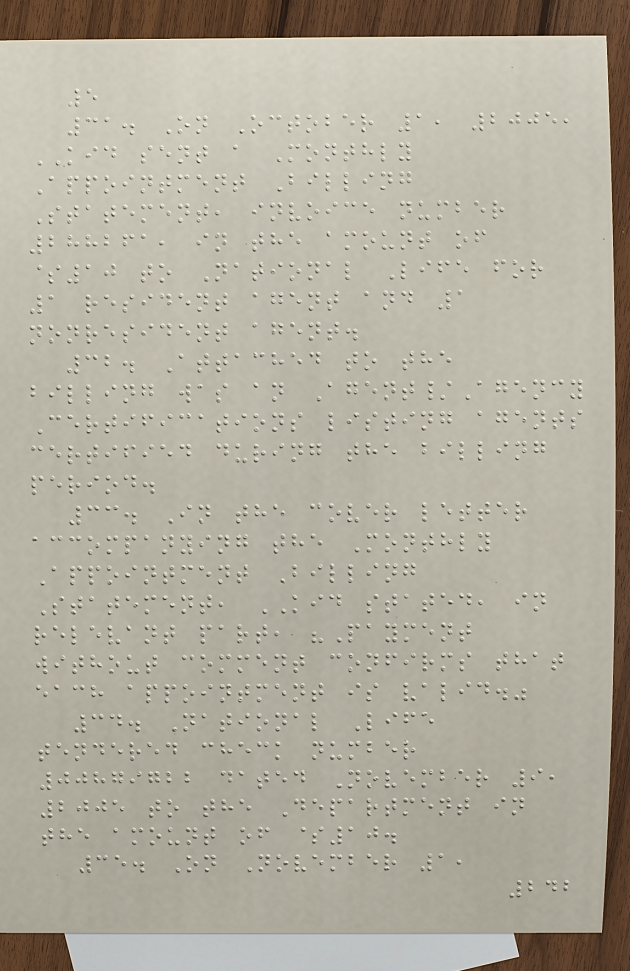5
31. On October 1, 2005,
KID sent a Monthly
Appointment Billing
Statement, invoice number
288261, in the amount of
$10 to National Life for
1 resident agent and 1
nonresident agent.
32. Attached to the
billing was an Agent/Agency
Certifications listing agents
certified during the billing
period.
33. In the cover letter
accompanying the Monthly
Appointment Billing
Statement, KID stated, in
relevant part, "Payment
without comment confirms that
each appointment is valid."
34. National Life
tendered check number
00879722 dated November 9,
2005 to the Department in
the amount of $10.
35. On November 1,
242
